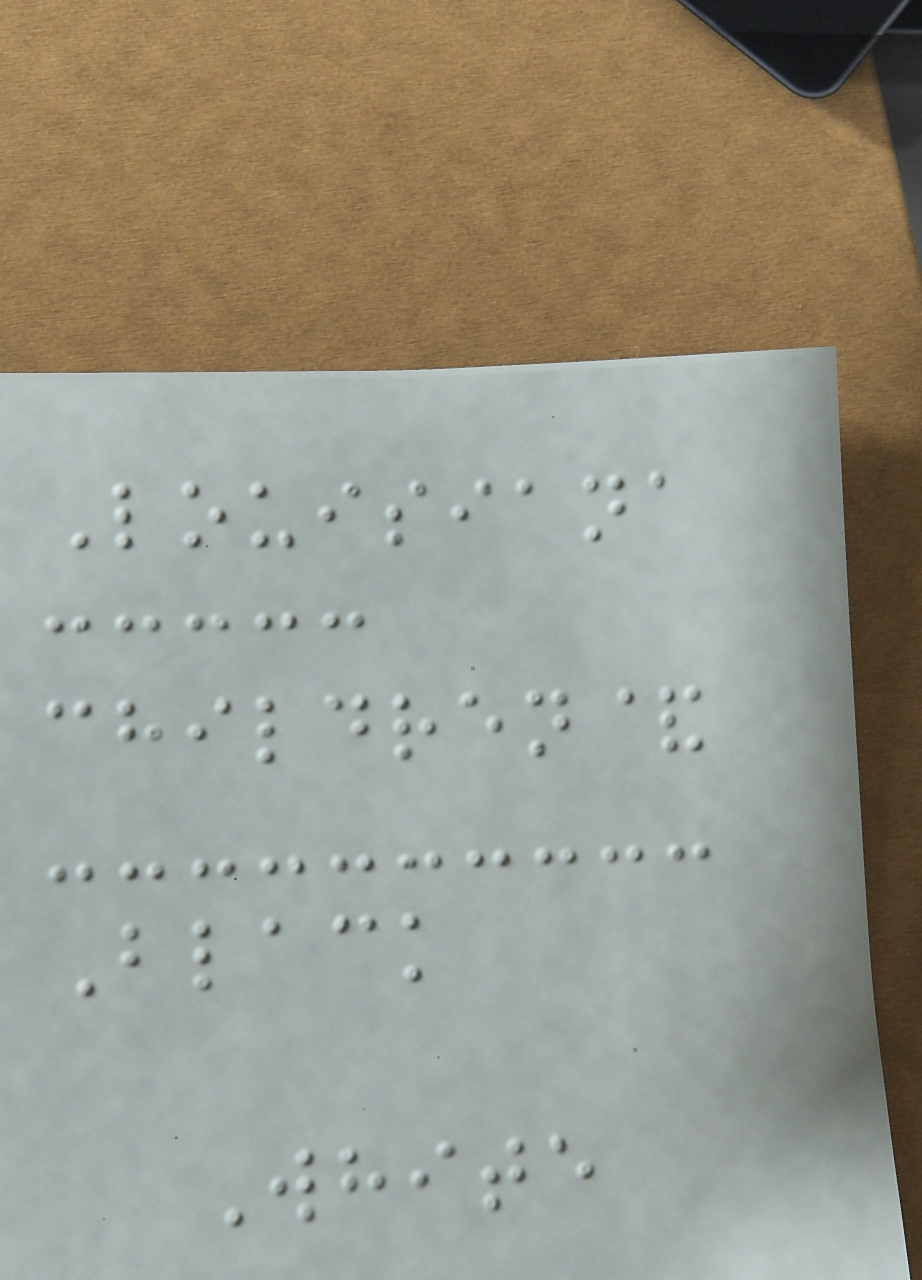Louisiana
children&
Black
White
